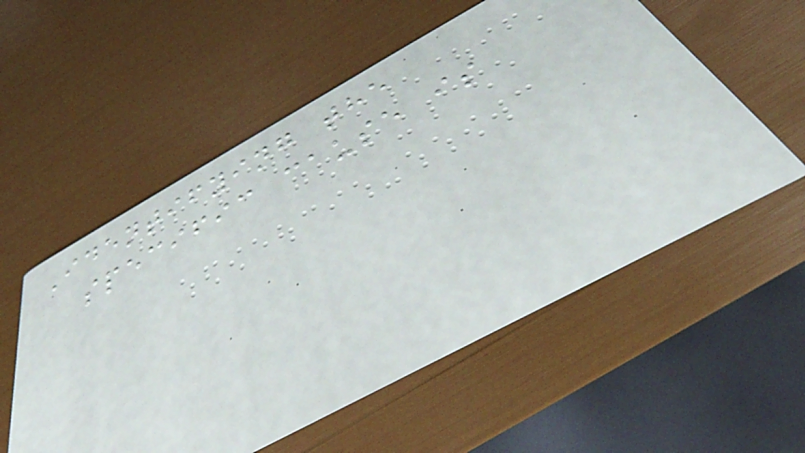Identifying the
specific cause is
